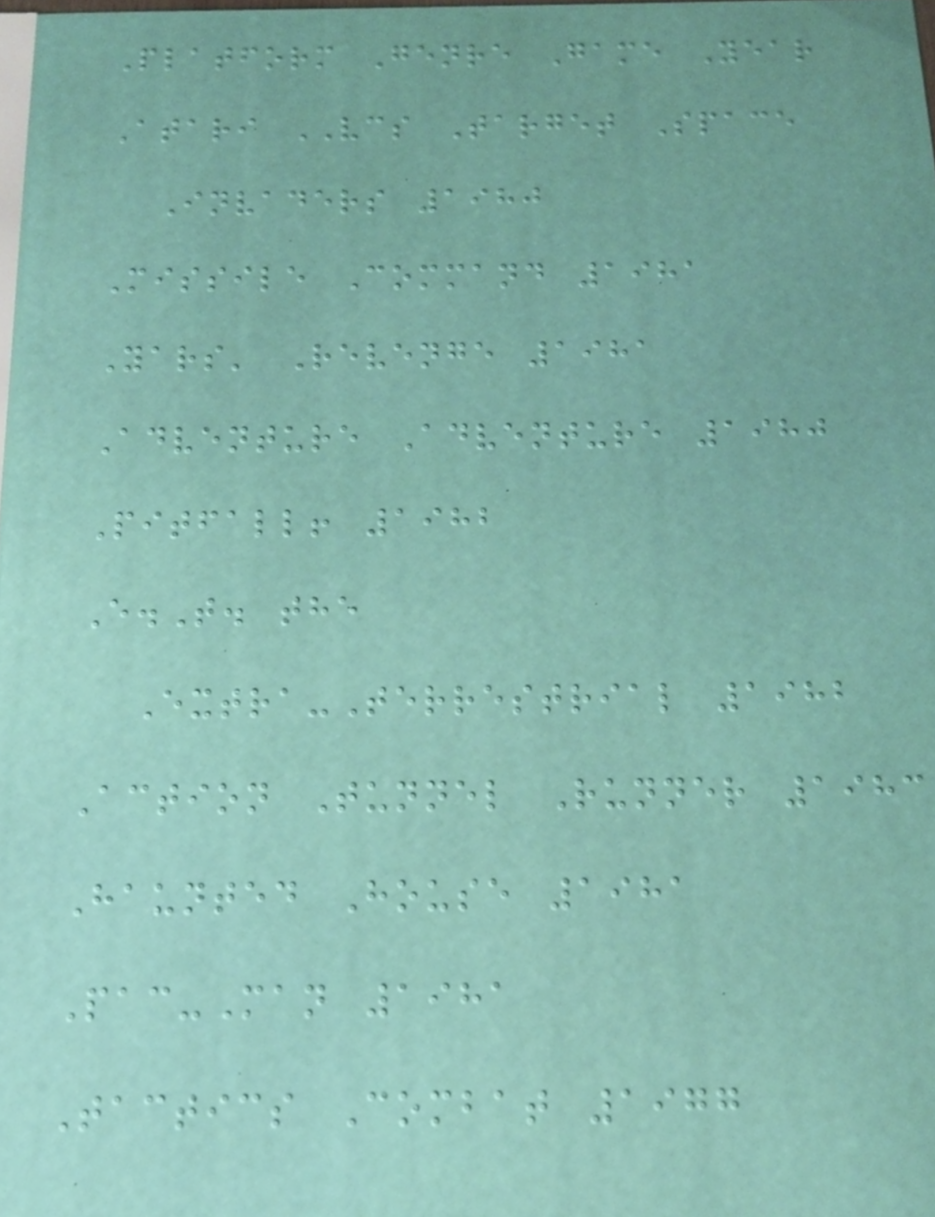Platform Genre Game Year
Atari VCS Target Space
Invaders 1980
Missile Command 1981
Yars' Revenge 1981
Adventure Adventure 1980
Pitfall! 1982
E.T. the
Extra-Terrestrial 1982
Action Tunnel Runner 1983
Haunted House 1981
Pac-Man 1981
Tactics Combat 1977
